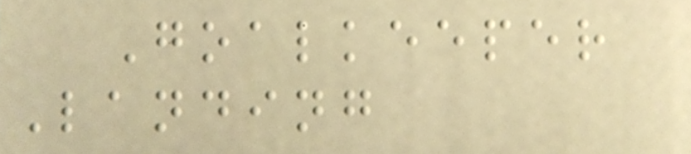Goalkeeper
Landing
